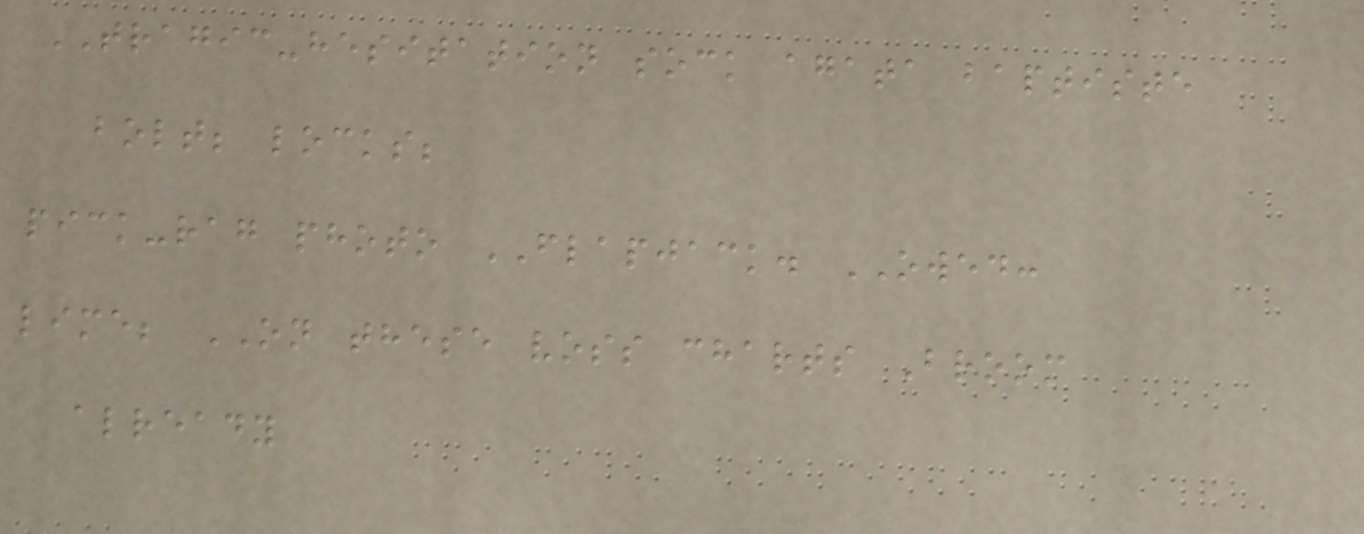TRAGIC-hesitation sock agata baptiste
bolt; locks;
pick-rag photo FLAPJACK. OWED:
lime; ON these voss charts Broom
already
